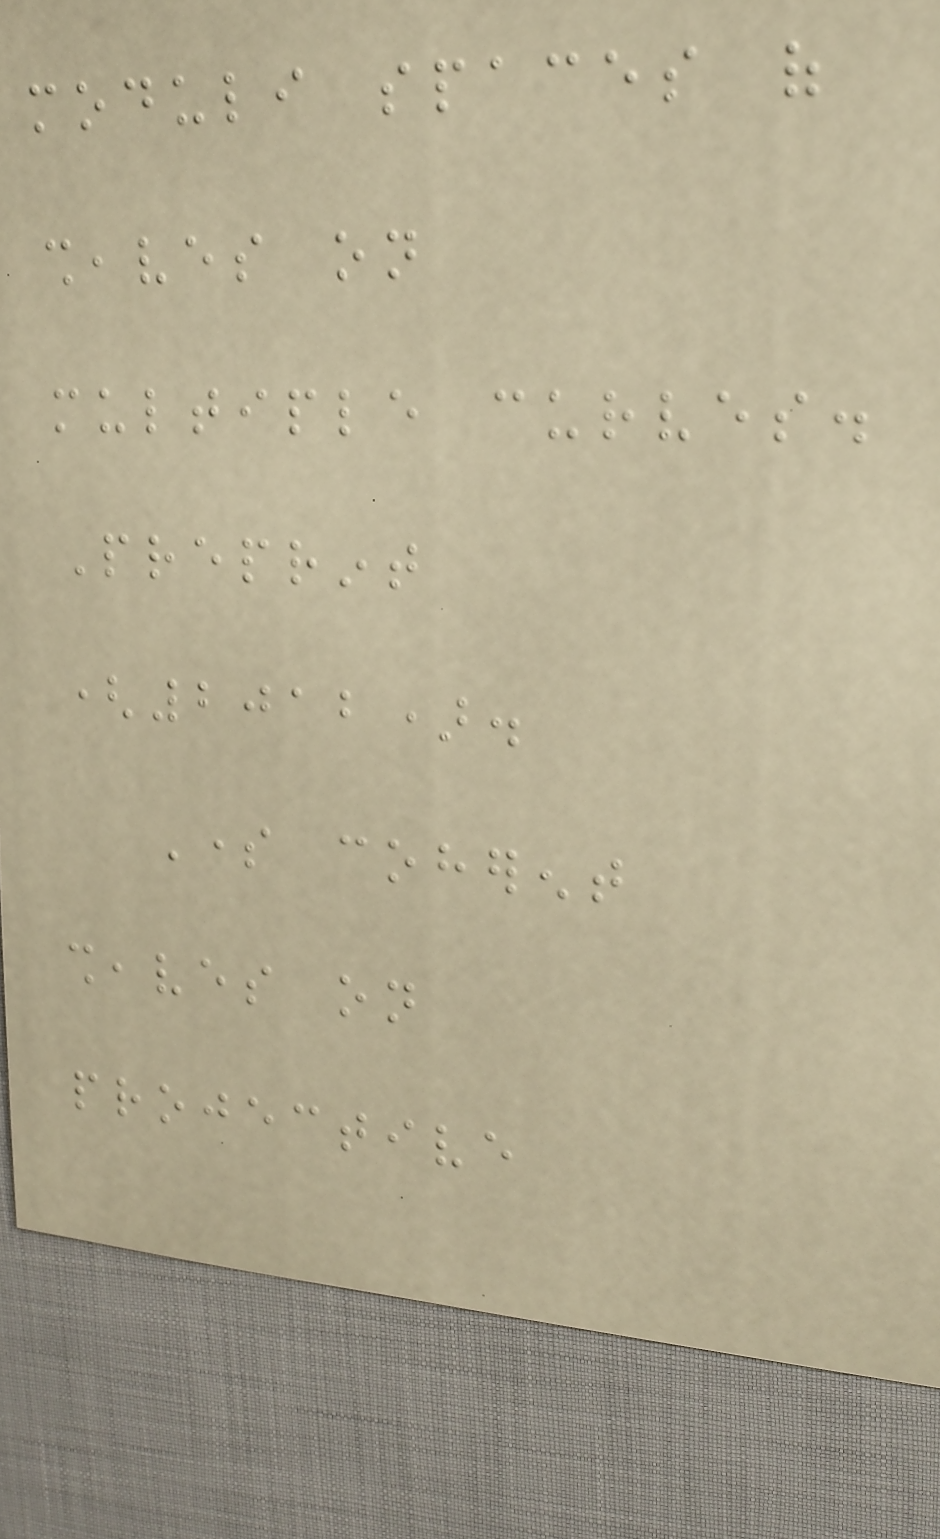moduli spaces of
sheaves on
multiple curves.
Preprint
(2012).
Some coherent
sheaves on
projective
